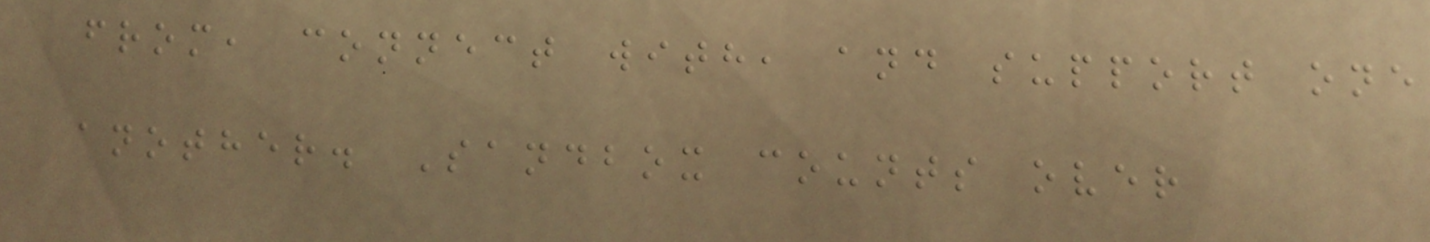from, connect with, and support one
another. Sandbox counts over
